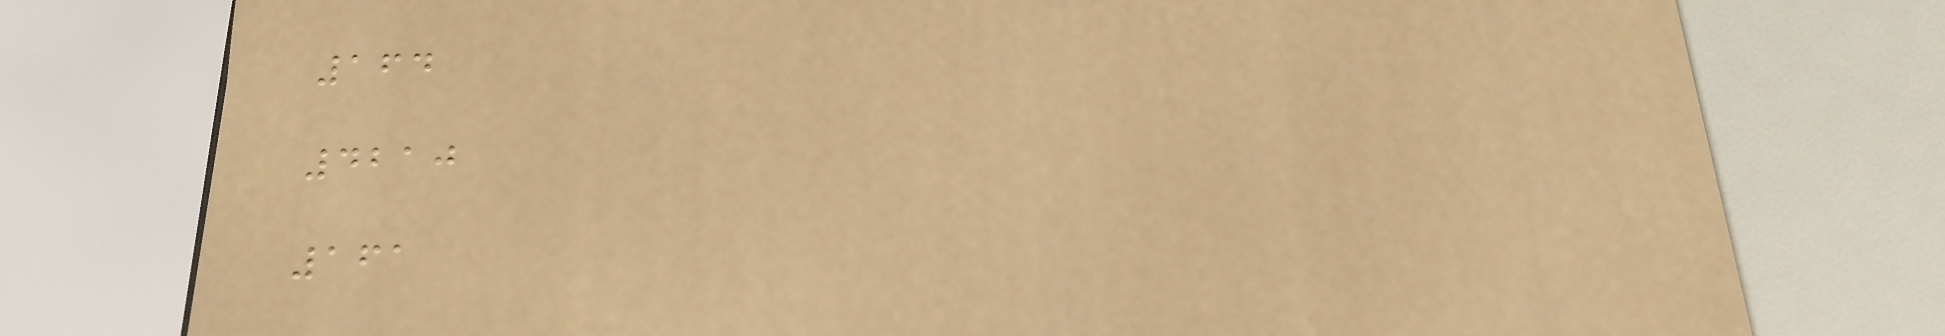164
4210
161
